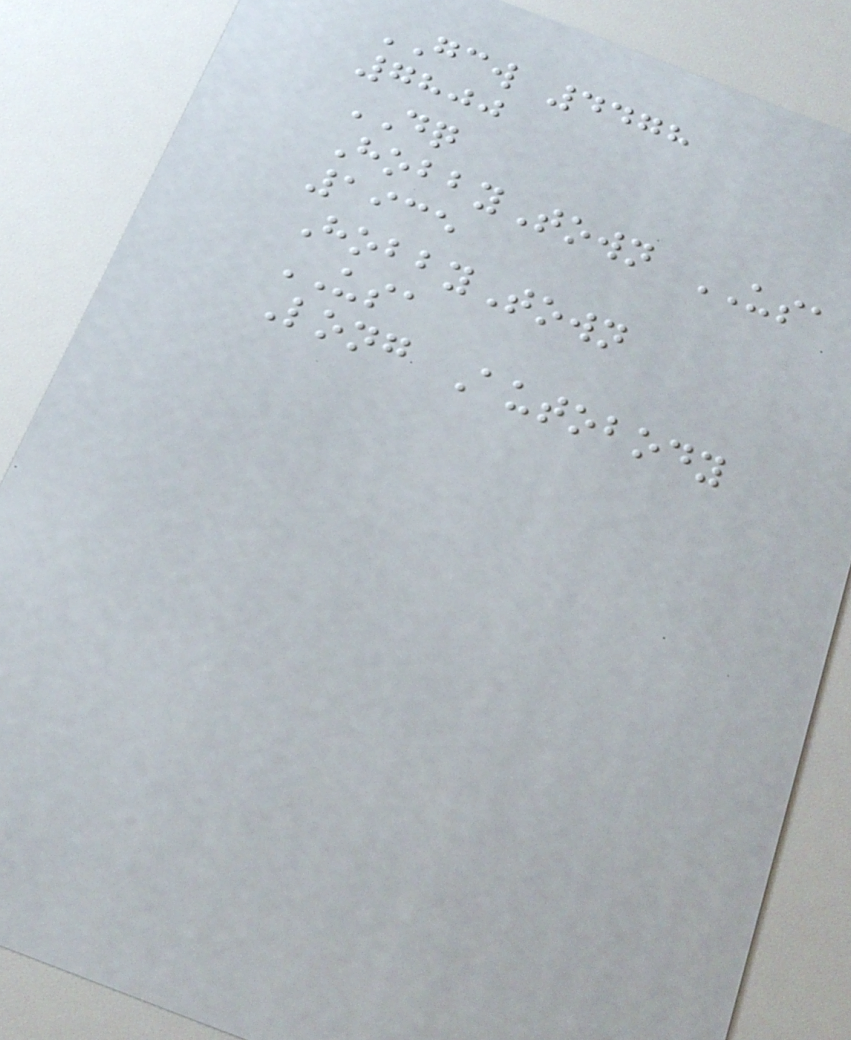GCW 4478
7800
DQ
HobbyTown USA
1935
HobbyTown
USA
Long Autobody
